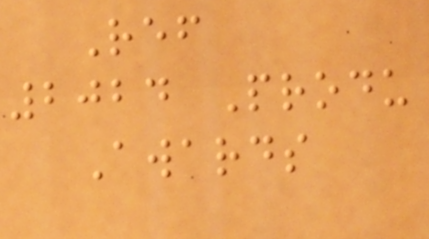Ref
2024 Produ
Awards
